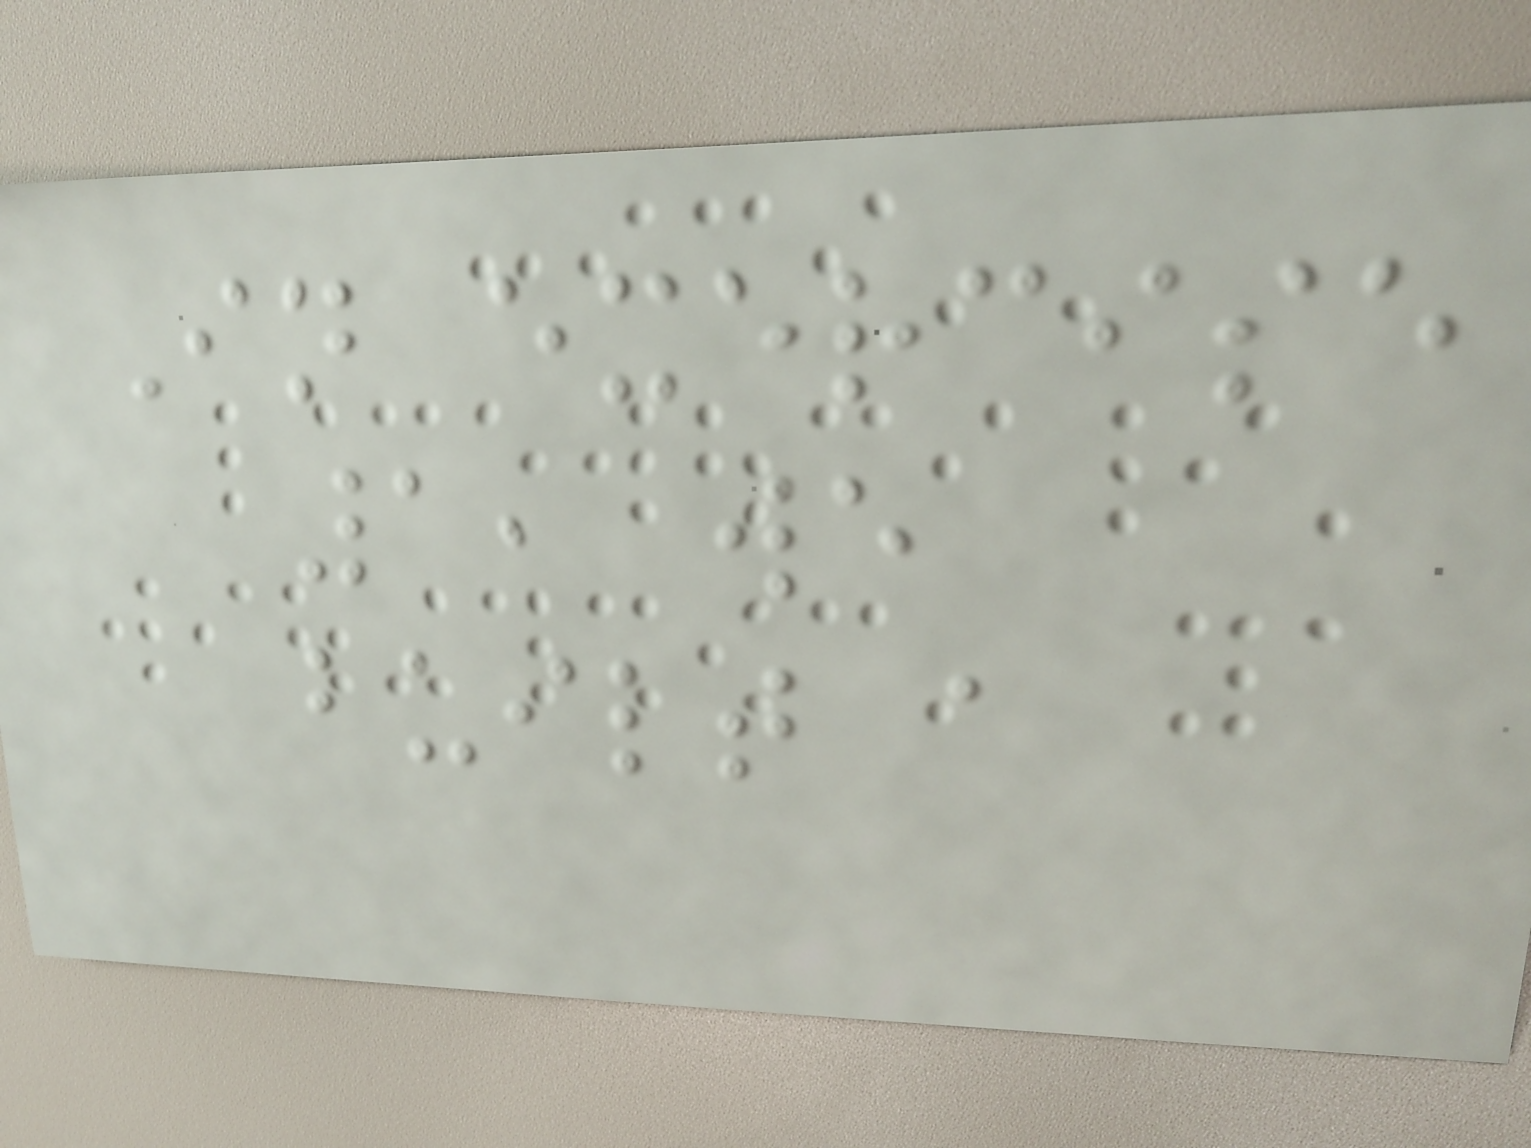In exercise
1, we
built a
